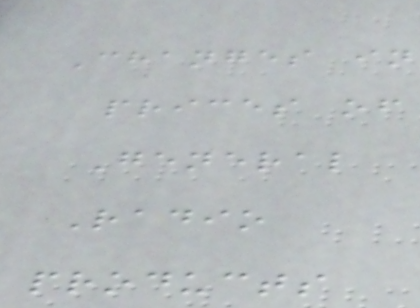Changes in
prices of
General
Radio
products
